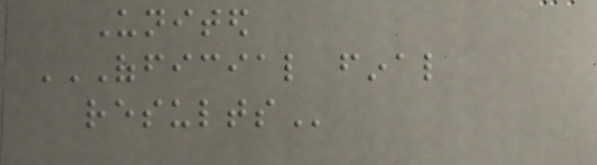United
OFFICIAL FINAL
RESULTS
